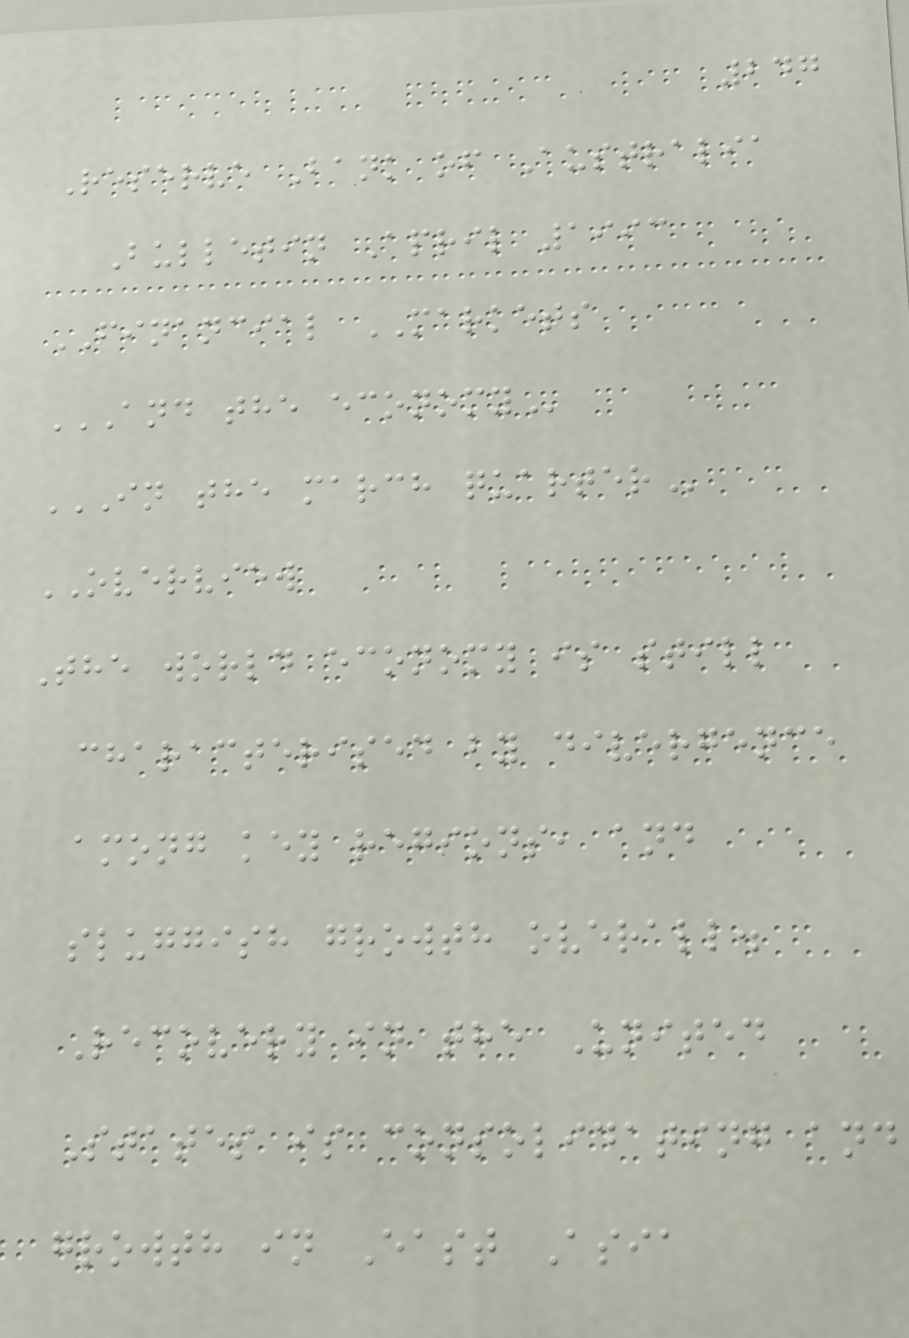247
Reserve Bank of Australia
Bulletin April 1993
FINANCIAL MARKETS
AND THE ECONOMY
IN THE MARCH QUARTER
OVERVIEW
The world economy is still
characterised by divergence
among key regions, and
sluggish growth overall.
Recovery in the United
States is consolidating and
growth in East Asia
